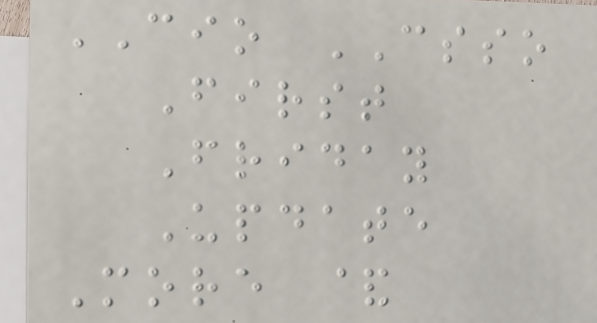CIO CSSO
First
Friday
Update
More &
